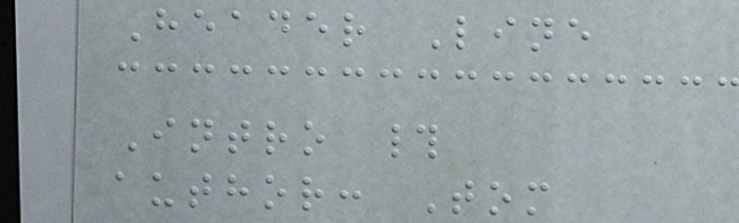Header Line
Intro #
author: Tom
